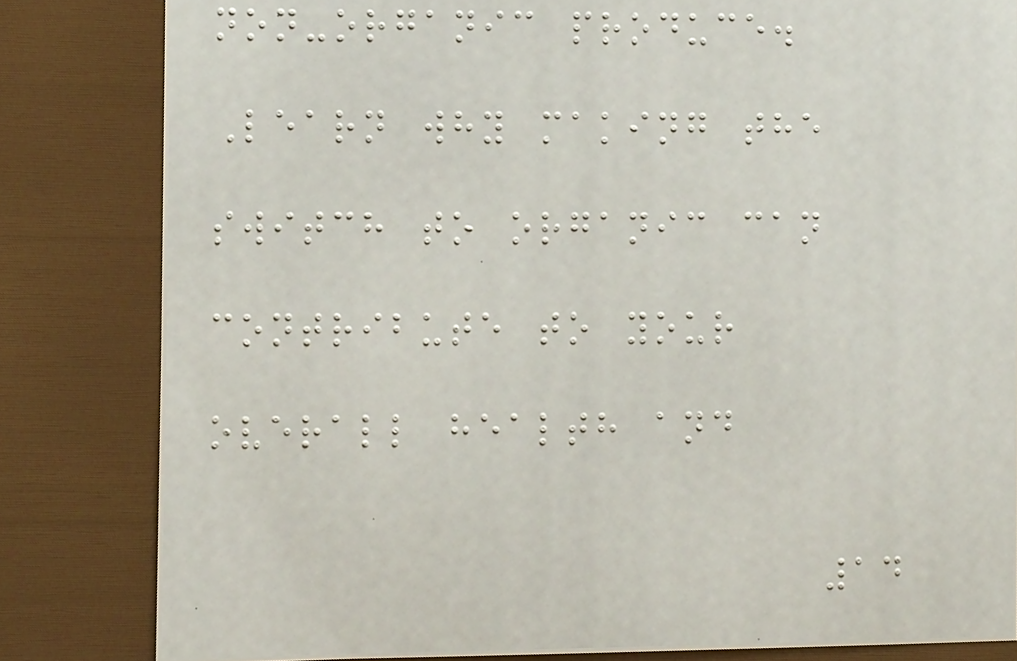non-organic produce.
Learn why making the
switch to organic can
contribute to your
overall health and
14
